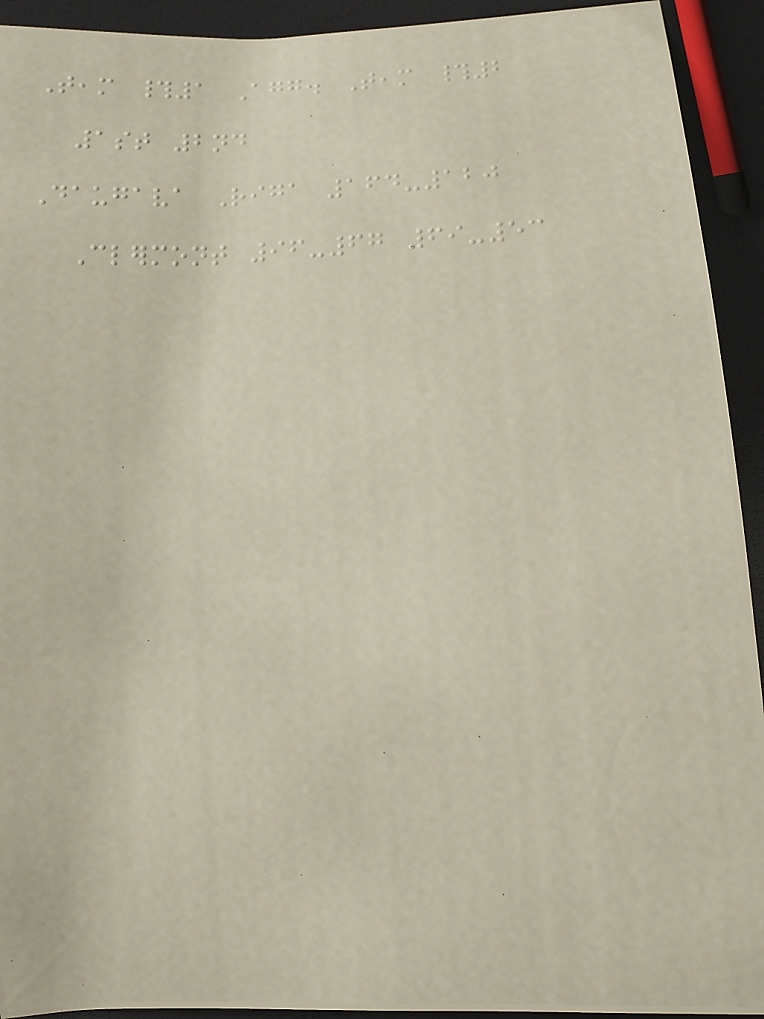Team #1 Agg. Team #2
1st 2nd
Daugava Riga 164-120
Clermont 96-67 69-53
